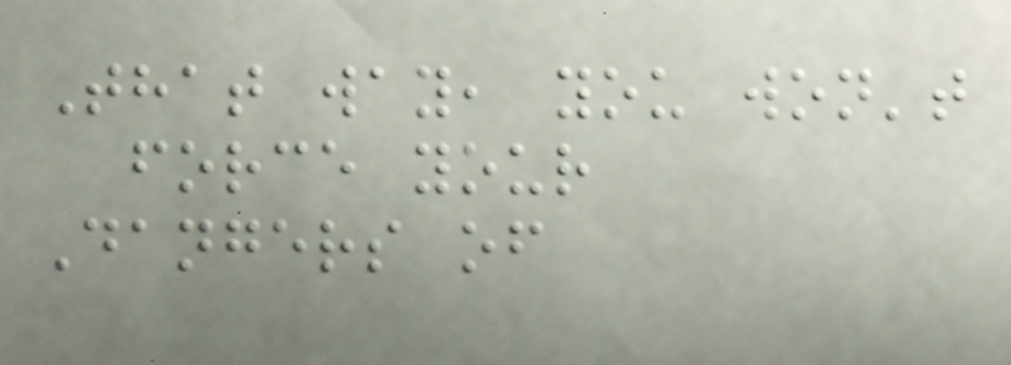That way, you won't
force your
Dangers of
